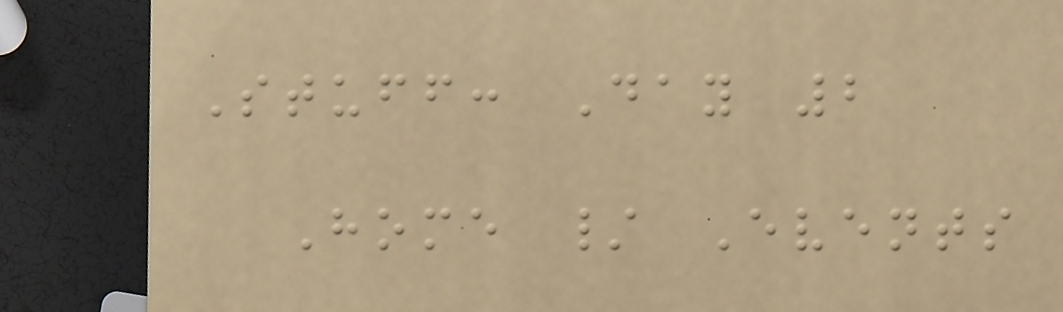Stuff: Day 2
Home / Events
